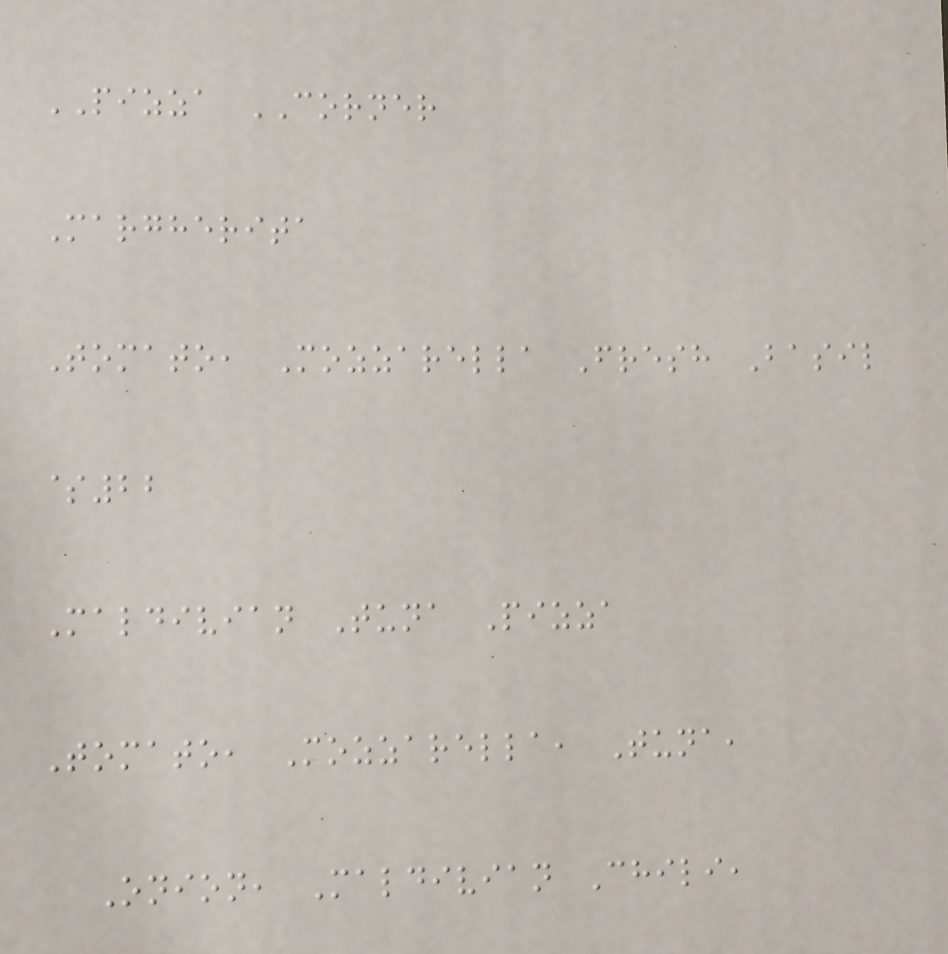PIZZA CORNER
Margherita
Tomato, Mozzarella Fresh Basil
$22
Maldivian Tuna Pizza
Tomato, Mozzarella, Tuna,
Onion, Maldivian Chili,
